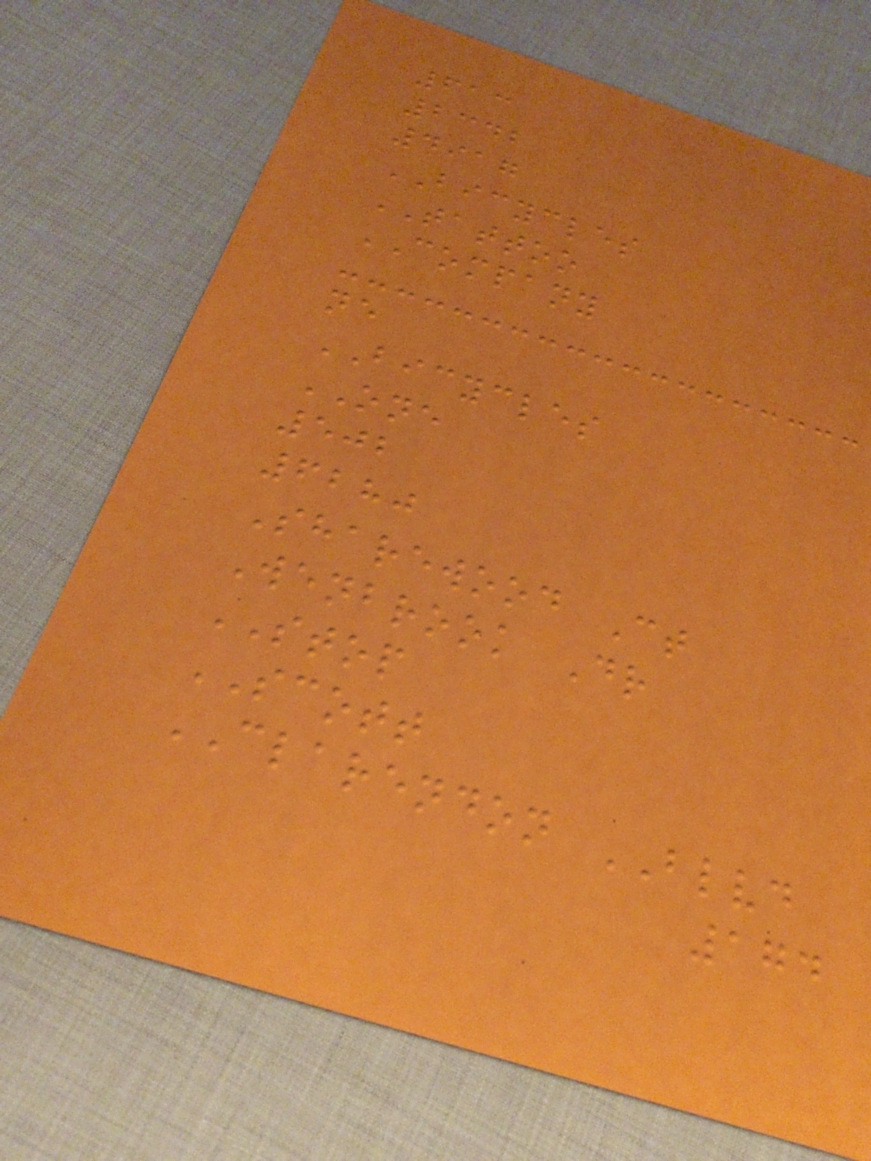613
2342
4917
BICYCLES
TATTOO
COMPANY
ne
BICYCLES
ONE
502
6280
Sharewood Ct
Wenbrook Dr
STOP
SCOTT
CLARENDON BLVD
174
